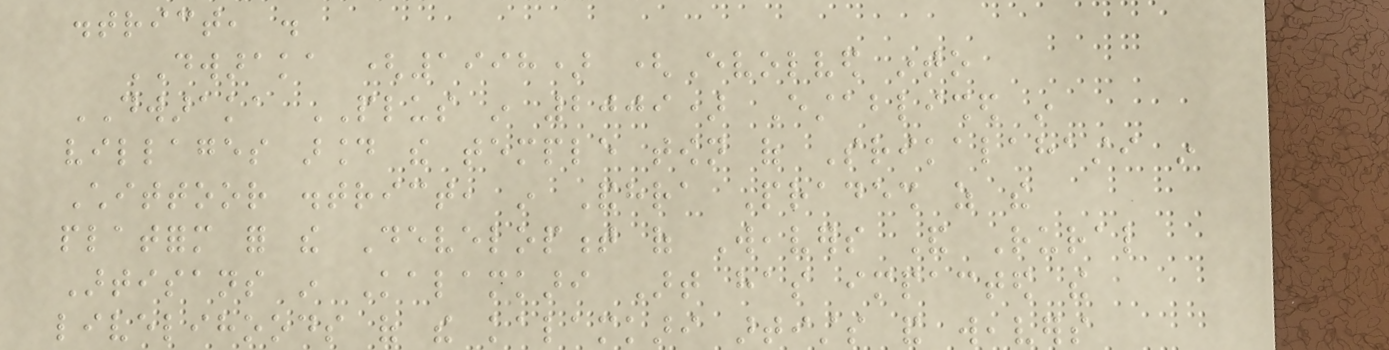district, .
DWARAKA (1998) (Evolved into
DWARAKA PLUS in 2009) Established in
villages around the temple town of Srikalahasti in
Chittoor district, in Andhra Pradesh as the
platform for the Development of Weavers And Rural
Artisans in Kalamkari Art has impacted the
livelihoods of the kalamkari artists and weavers
